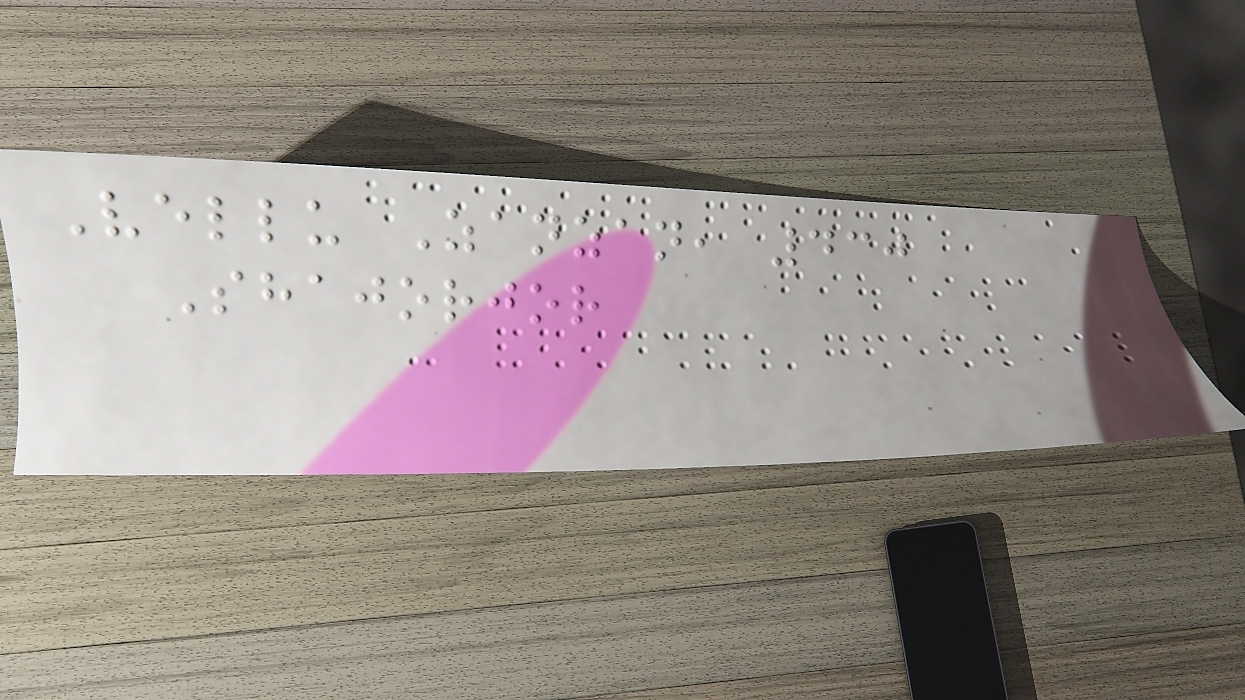Vellu Zanzan, 430
Shajorjor
